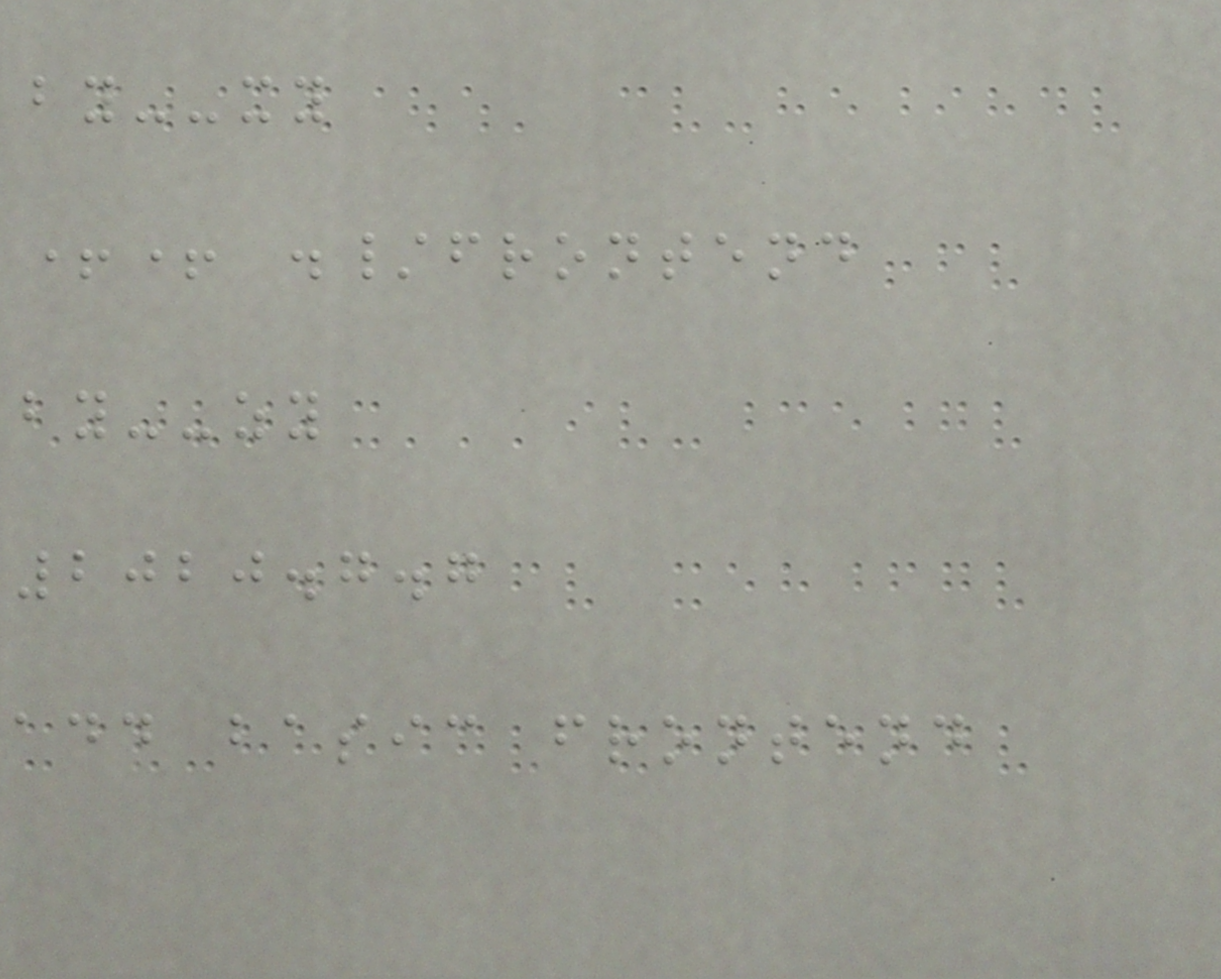by--xy
++ ./frontend
by--zy
2020.7.7
add basic frontend
